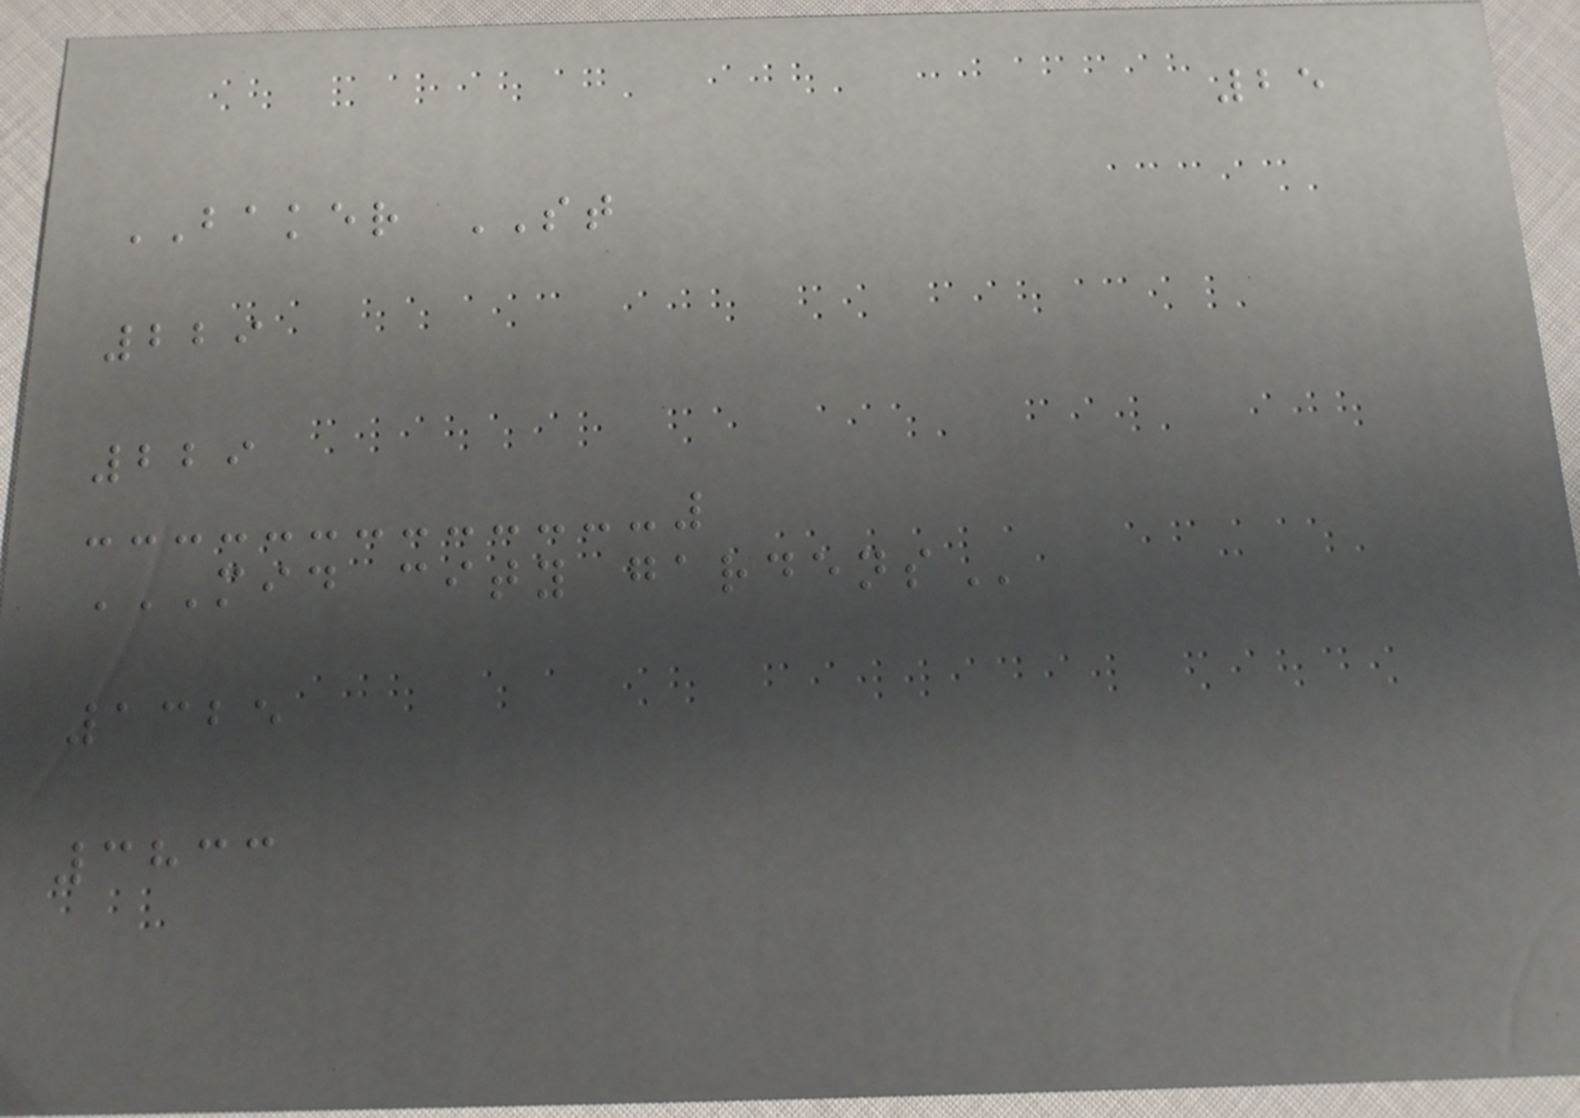25
BAKER ST
229
229
MID CITY GARDENS
1325
3833
